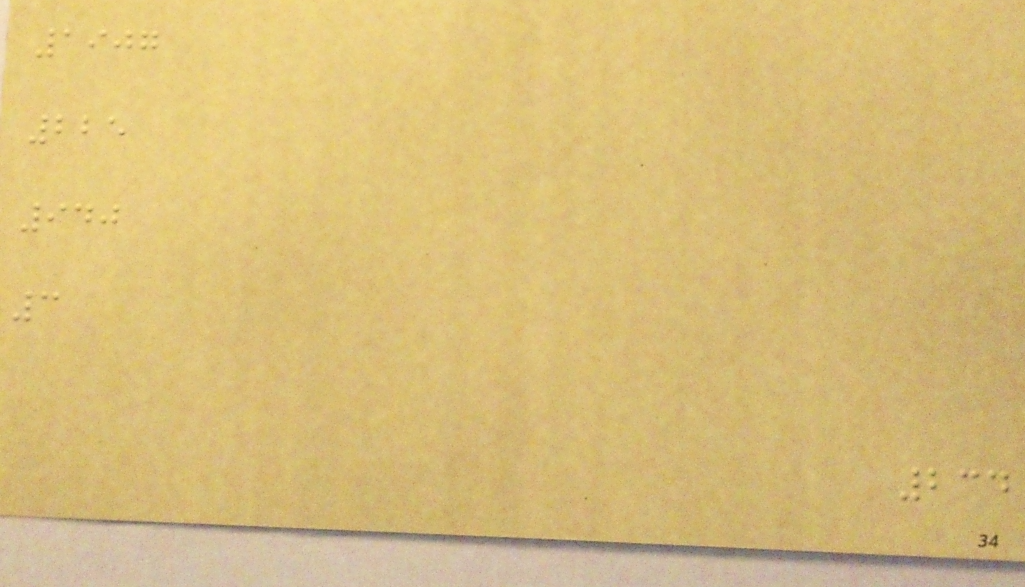1907
225
940
3
234
